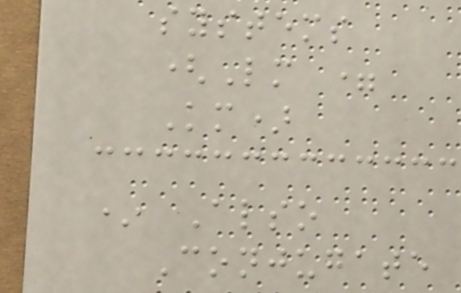systems
(Lm =
Km)
* Also
Conjugate
